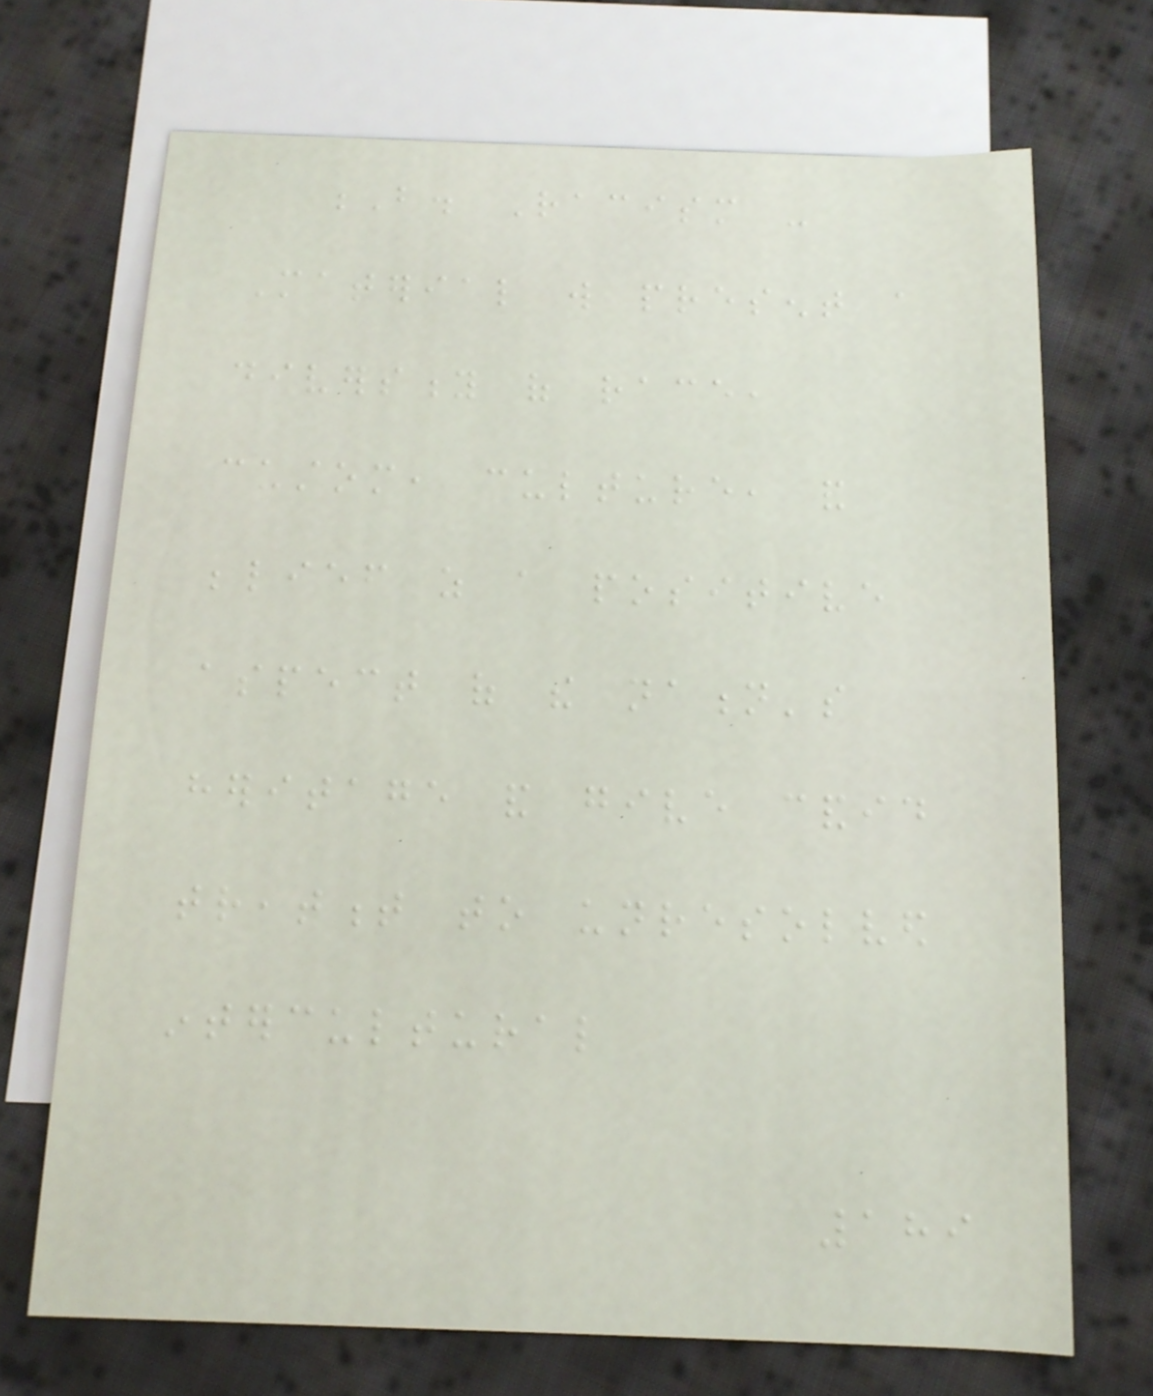B. Racism -
Material will present a
diversity of race,
custom, culture, and
belief as a positive
aspect of the nation's
heritage and give candid
treatment to unresolved
intercultural
189
